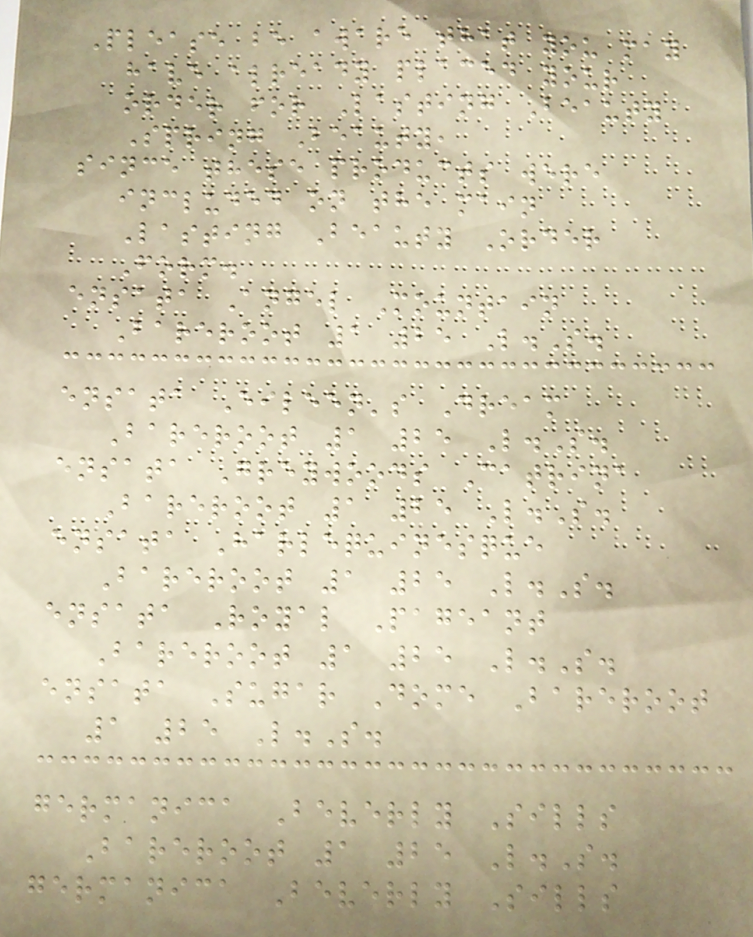Please be aware that you may
have already placed your
order for Lasting Beauty
Spring Beauty,
since these products were
included on the main
Lasting Beauty Order
Form.
ensata Angel Mountain
Bareroot 1 25 L.S.
ensata Eileen's Dream
Bareroot 1 25 L.S.
ensata Greywoods Catrina
Bareroot 1 25 L.S.
ensata Harlequinesque
Bareroot 1 25 L.S.
ensata Royal Pageant
Bareroot 1 25 L.S.
ensata Sugar Dome Bareroot
1 25 L.S.
germanica Beverly Sills
Bareroot 1 25 L.S.
germanica Beverly Sills
